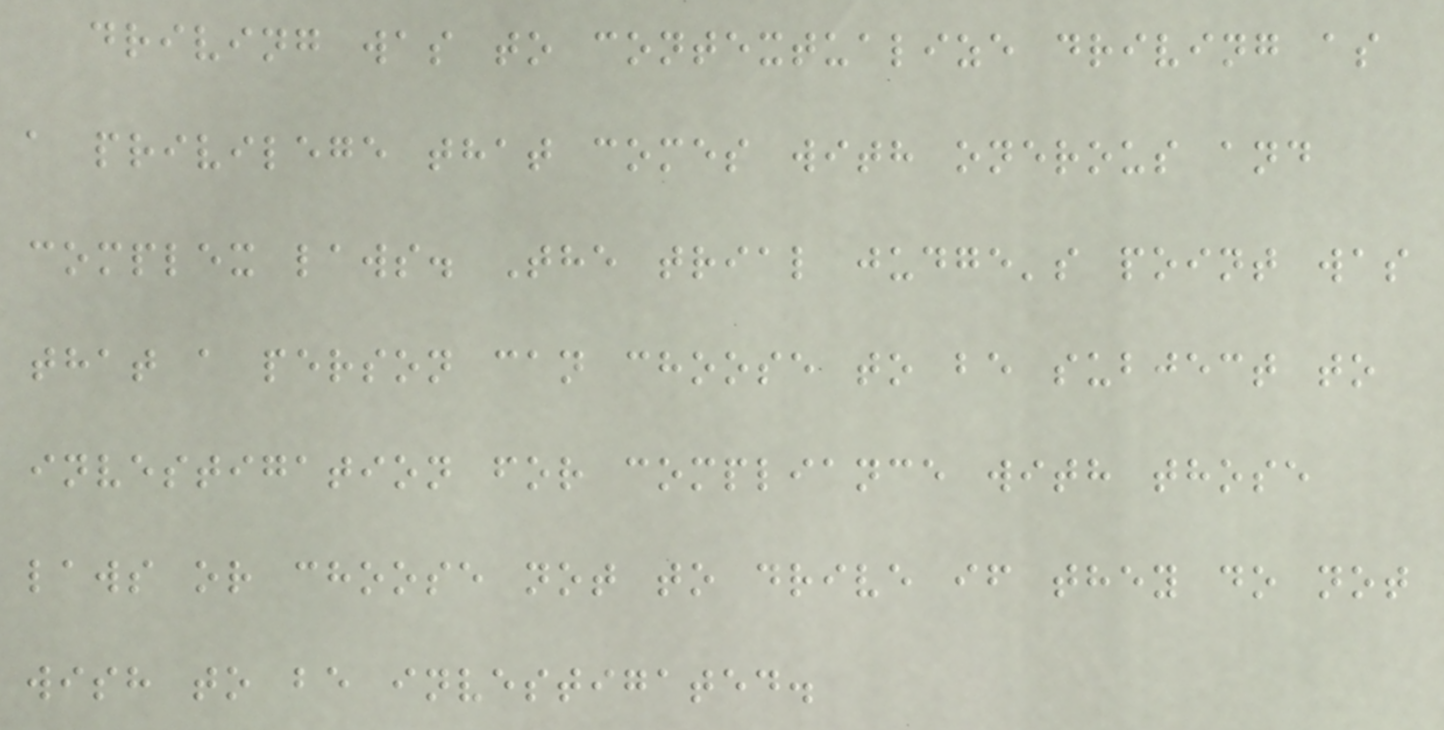driving was to contextualize driving as
a privilege that comes with onerous and
complex laws. The trial judge's point was
that a person can choose to be subject to
investigation for compliance with those
laws or choose not to drive if they do not
wish to be investigated.
